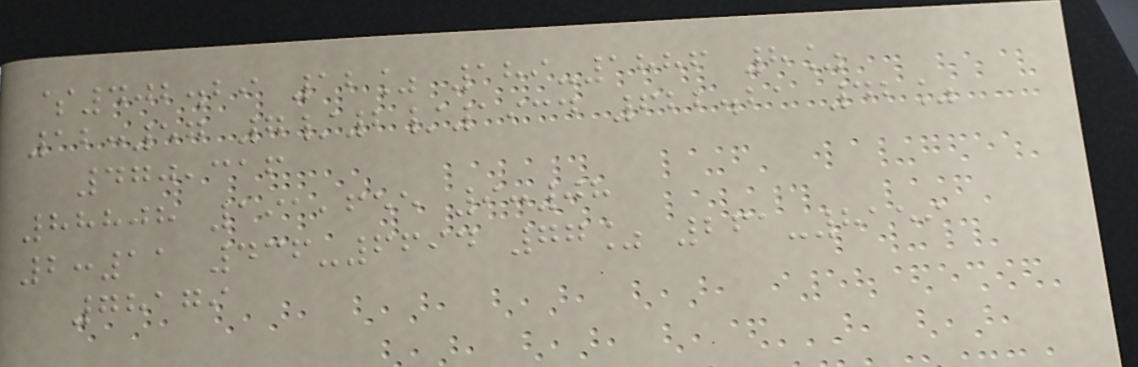$402.29 12% 189-1886 8%
12:57 7/2/1934 622.21 42%
470,316
88808 191,655 9:08
2:11 436-6694 77% 261-8159
78179
